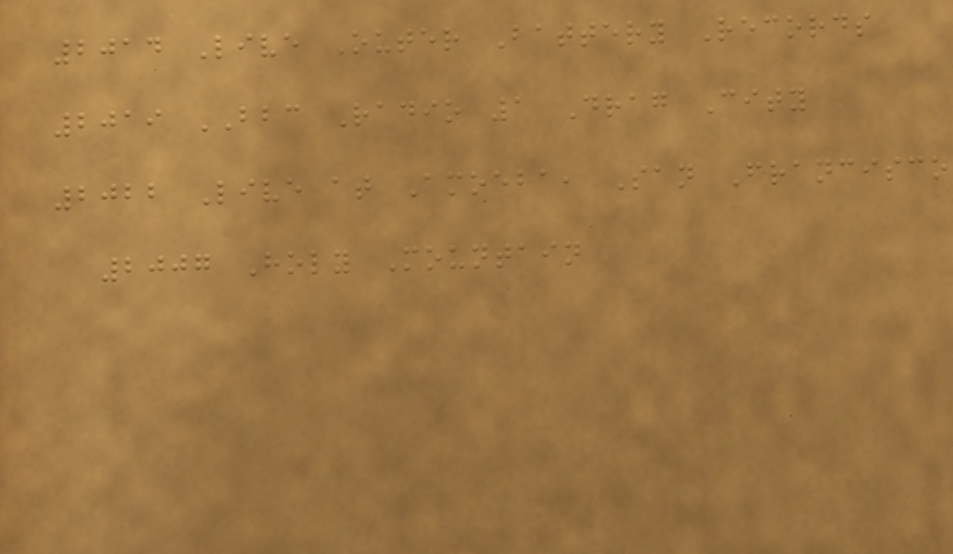2014 Live Outer Battery Records
2019 BBC Radio 1 Drag City
2022 Live at Amoeba, San Francisco
2007 Holy Mountain
